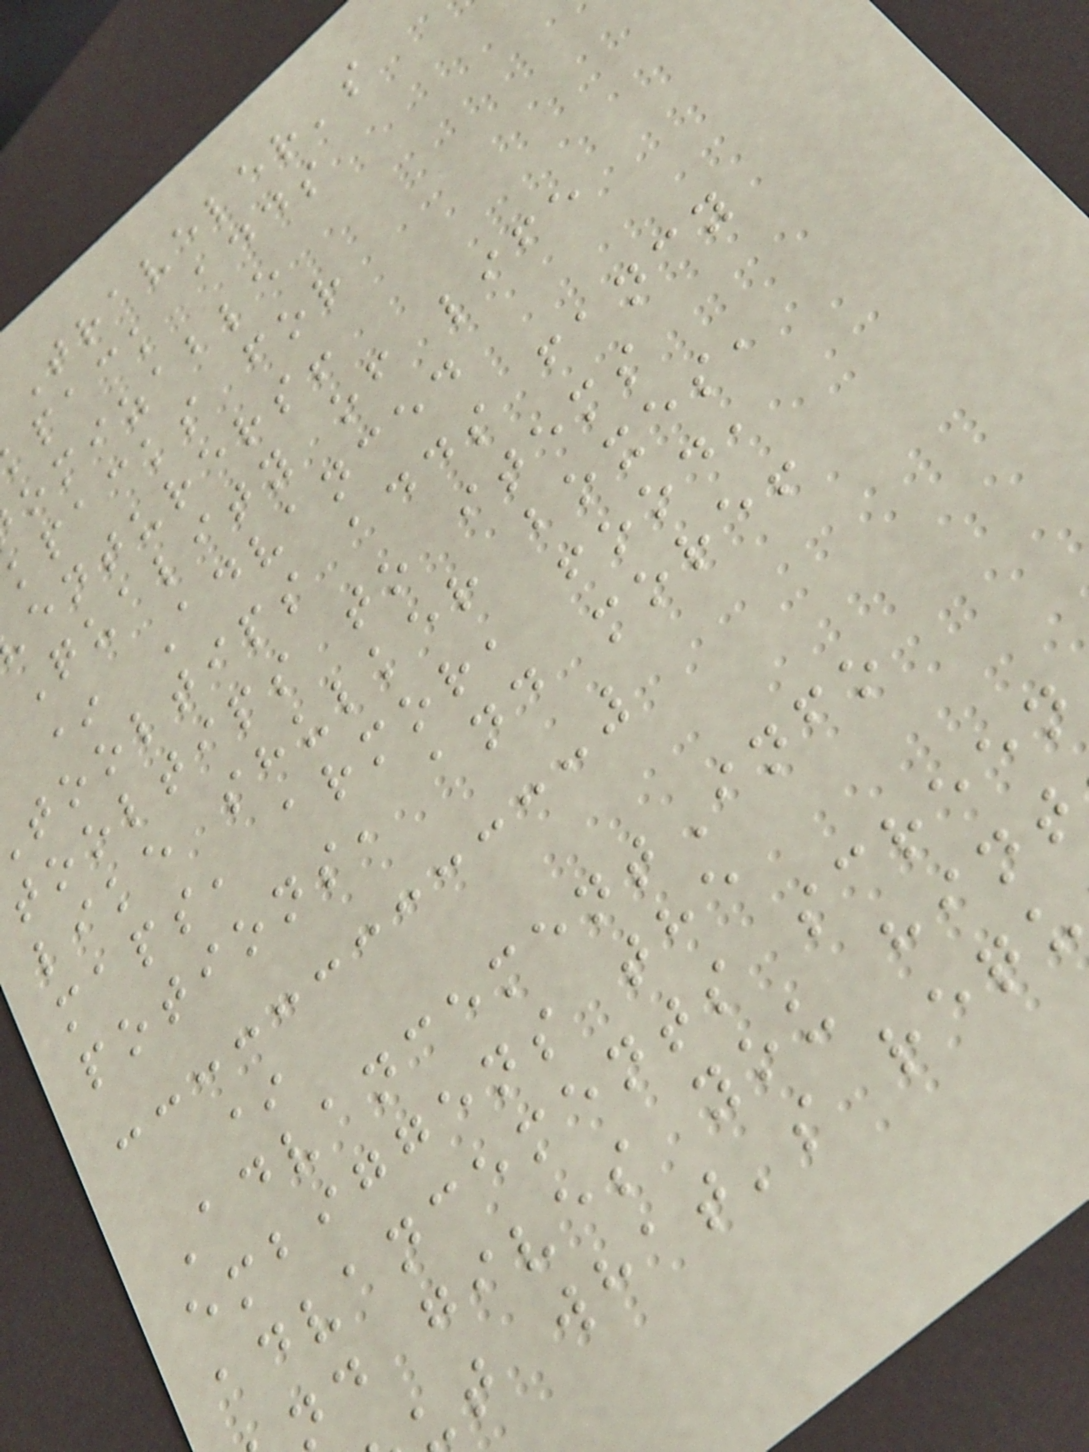Traveler's
pack adds
omizable
kpacks for
enturers!
Quality of life
* Advanced
tooltips adds fancy
tooltips to items
like shulker boxes,
maps, armor, food,
potions, and more!
*
AdvancementInfo
embiggens the
advancements screen
d gives you hint
t what's requ
